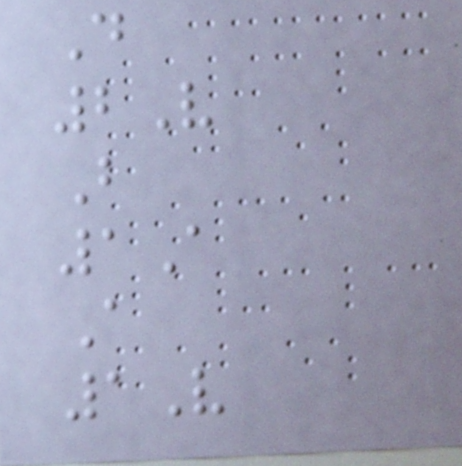D
2V
B
1A
A
1V
